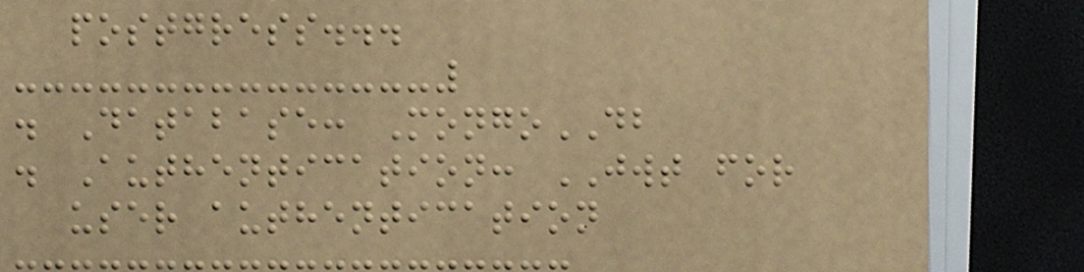postgress...
. Database: MongoDB
. Authentication: JWT for
user authentication
